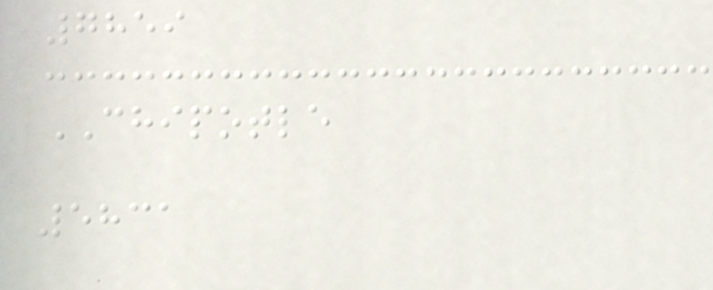7859
CHIPOTLE
5831
